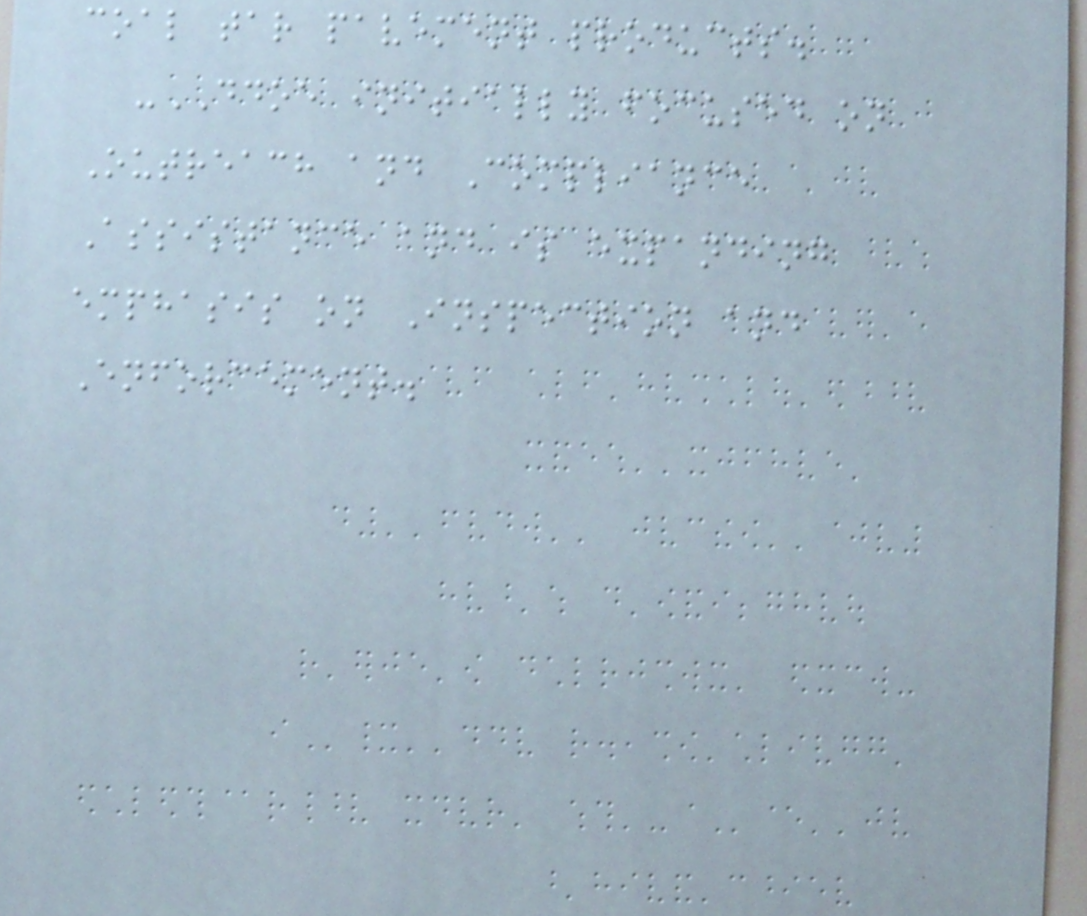coal tar pavement products.
-DDOE initially focused on
Outreach and Compliance
Assistance and is expanding
emphasis on Inspection and
Enforcement.
